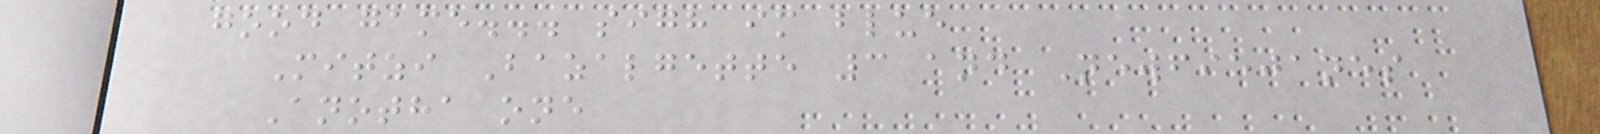good game... sigh im blue
Mitzi Bazalgette 3 and Newfiejanes
Anotha one
